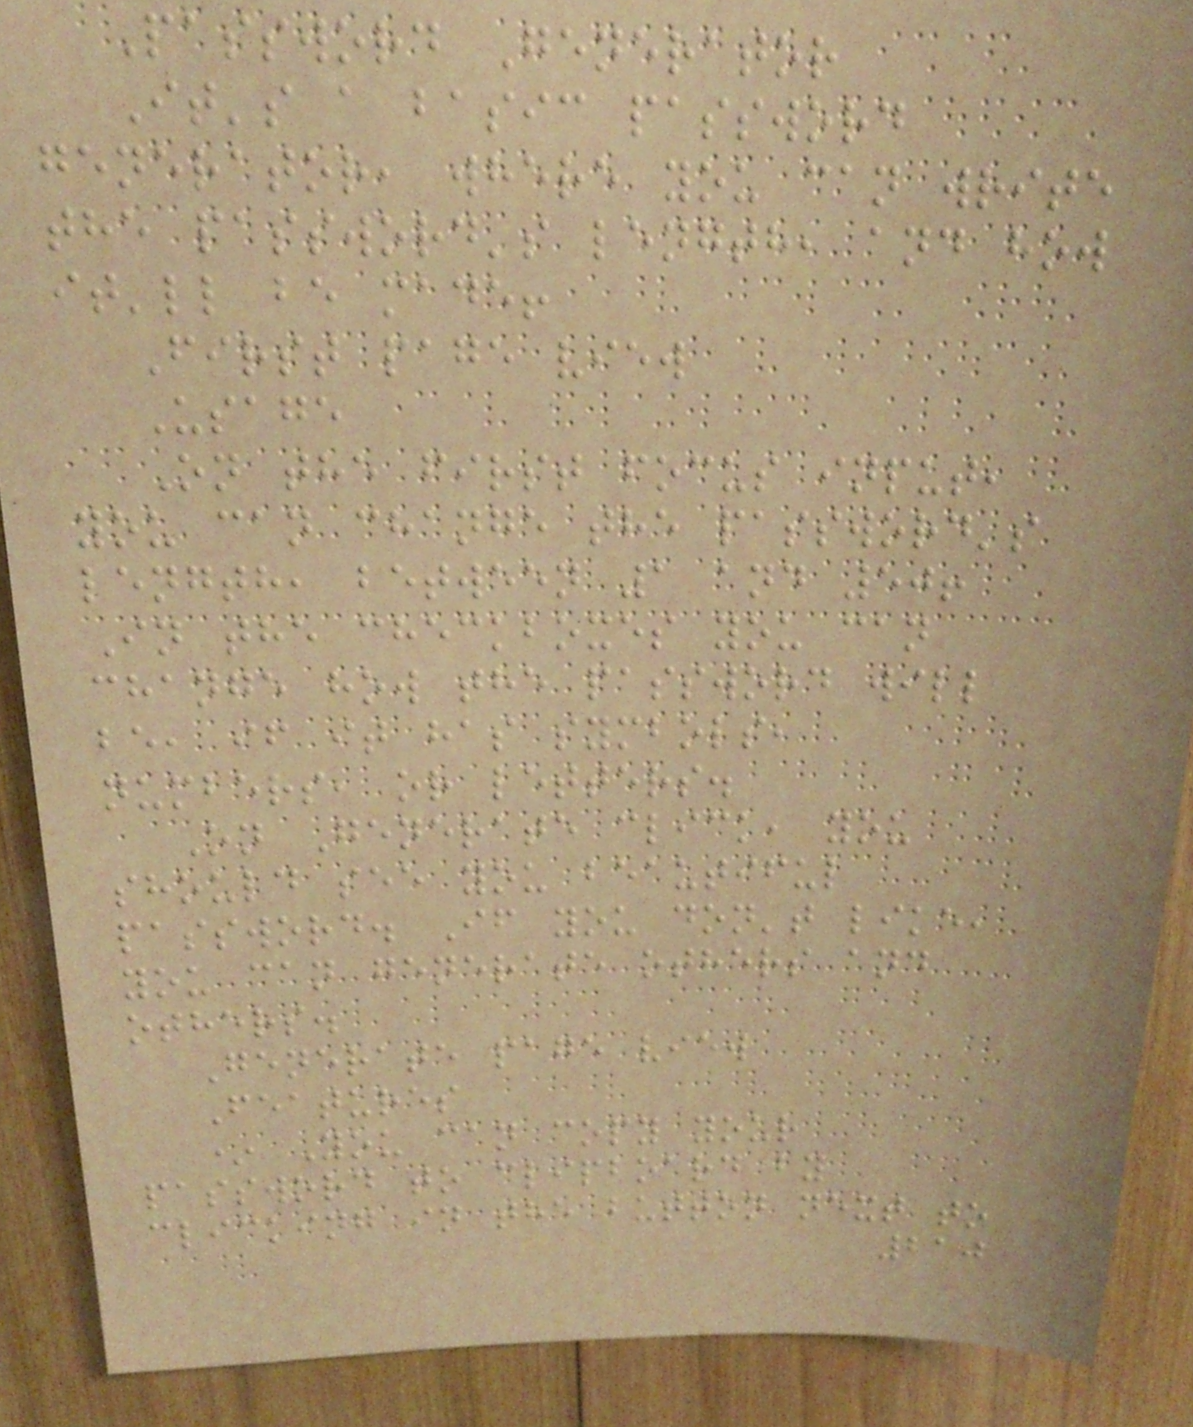Password Generator
It's a basic password
generator, where you can write
the password's length, and how
it'll be made!
First page view
Usage
On the first focus input,
you can change the password's
length, between 1 and 50!
In the checkboxes you can
change how the password will
be, if it has symbols,
numbers, or letters.
On Generate click, you
should see you beautiful
password. If you don't like,
you can generate others and
others.
Generate page view
Features
* You can copy your
password to clipboard by
clicking in the button next to
210
